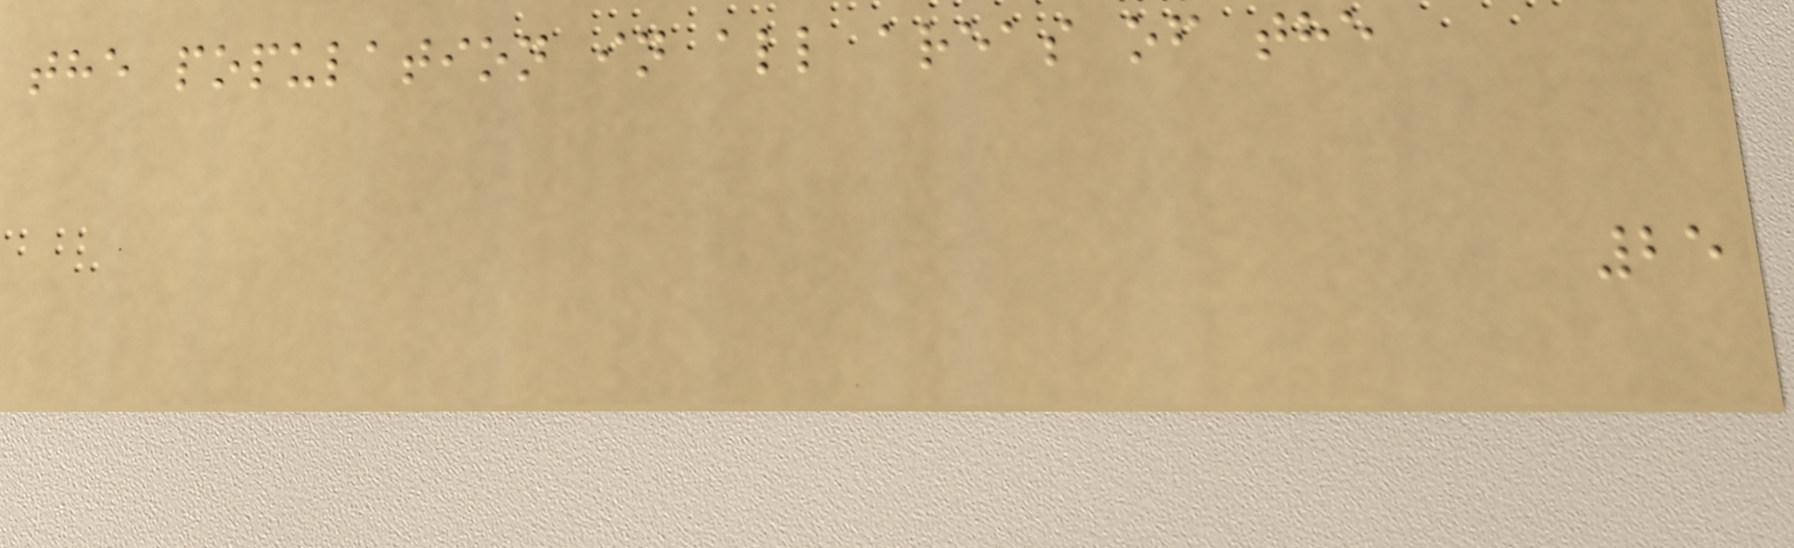the population in all areas of the
25
